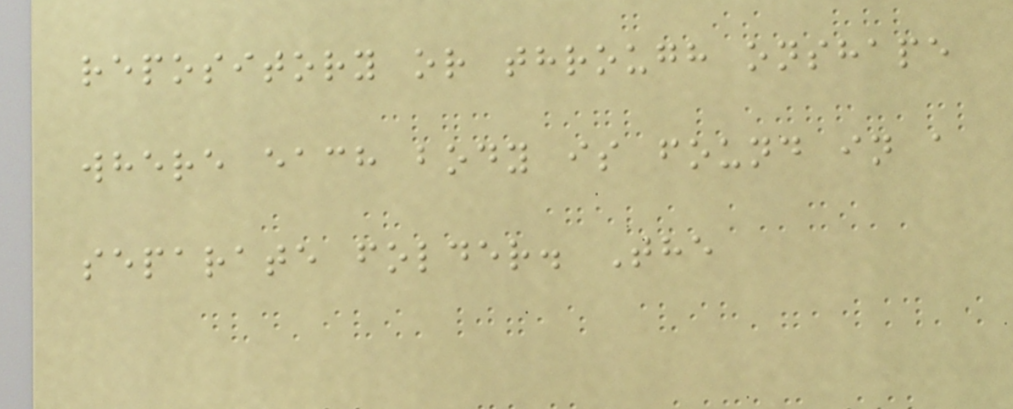repository or through onshape
where each body is found in a
separate folder. The
